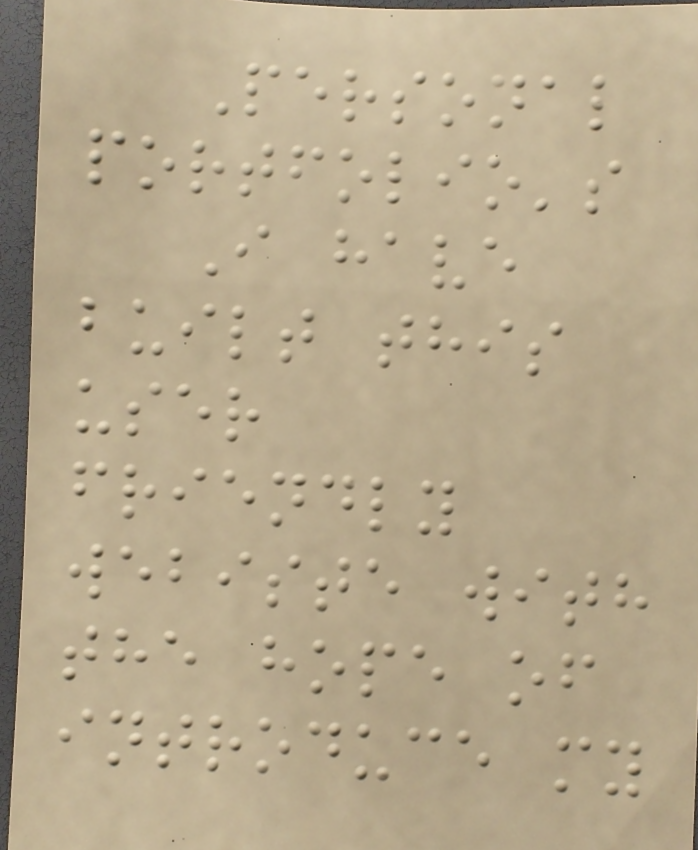Personal
portfolio's
I have
built this
user
friendly
webiste with
the hope of
introduce my
